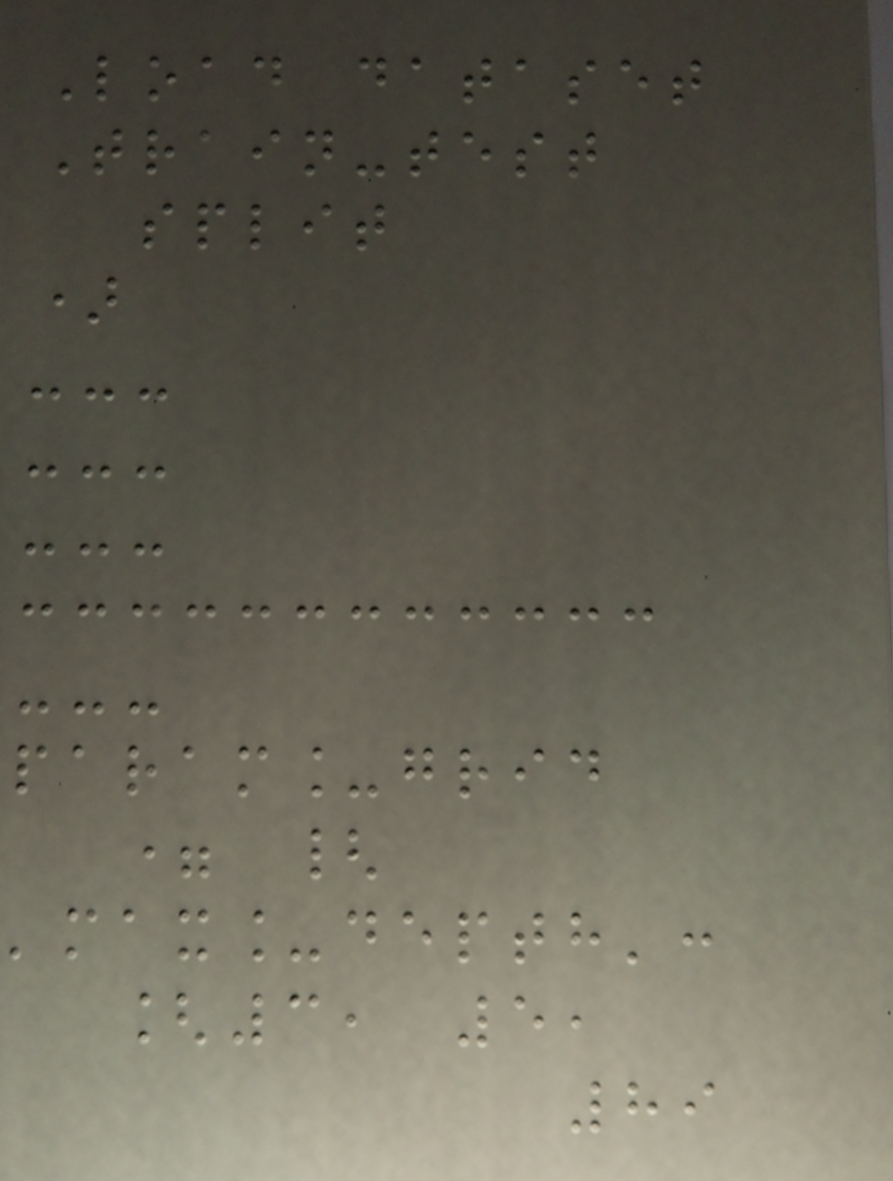Load dataset
Train-test
split
)
---
---
---
---
param_grid
= {
'max_depth':
[3, 5,
89
